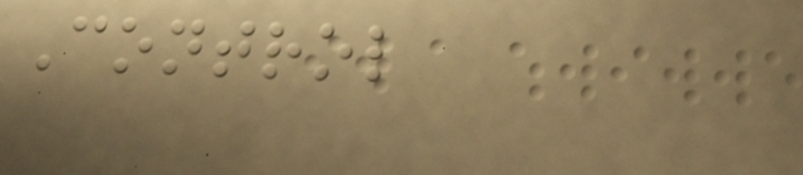Control
